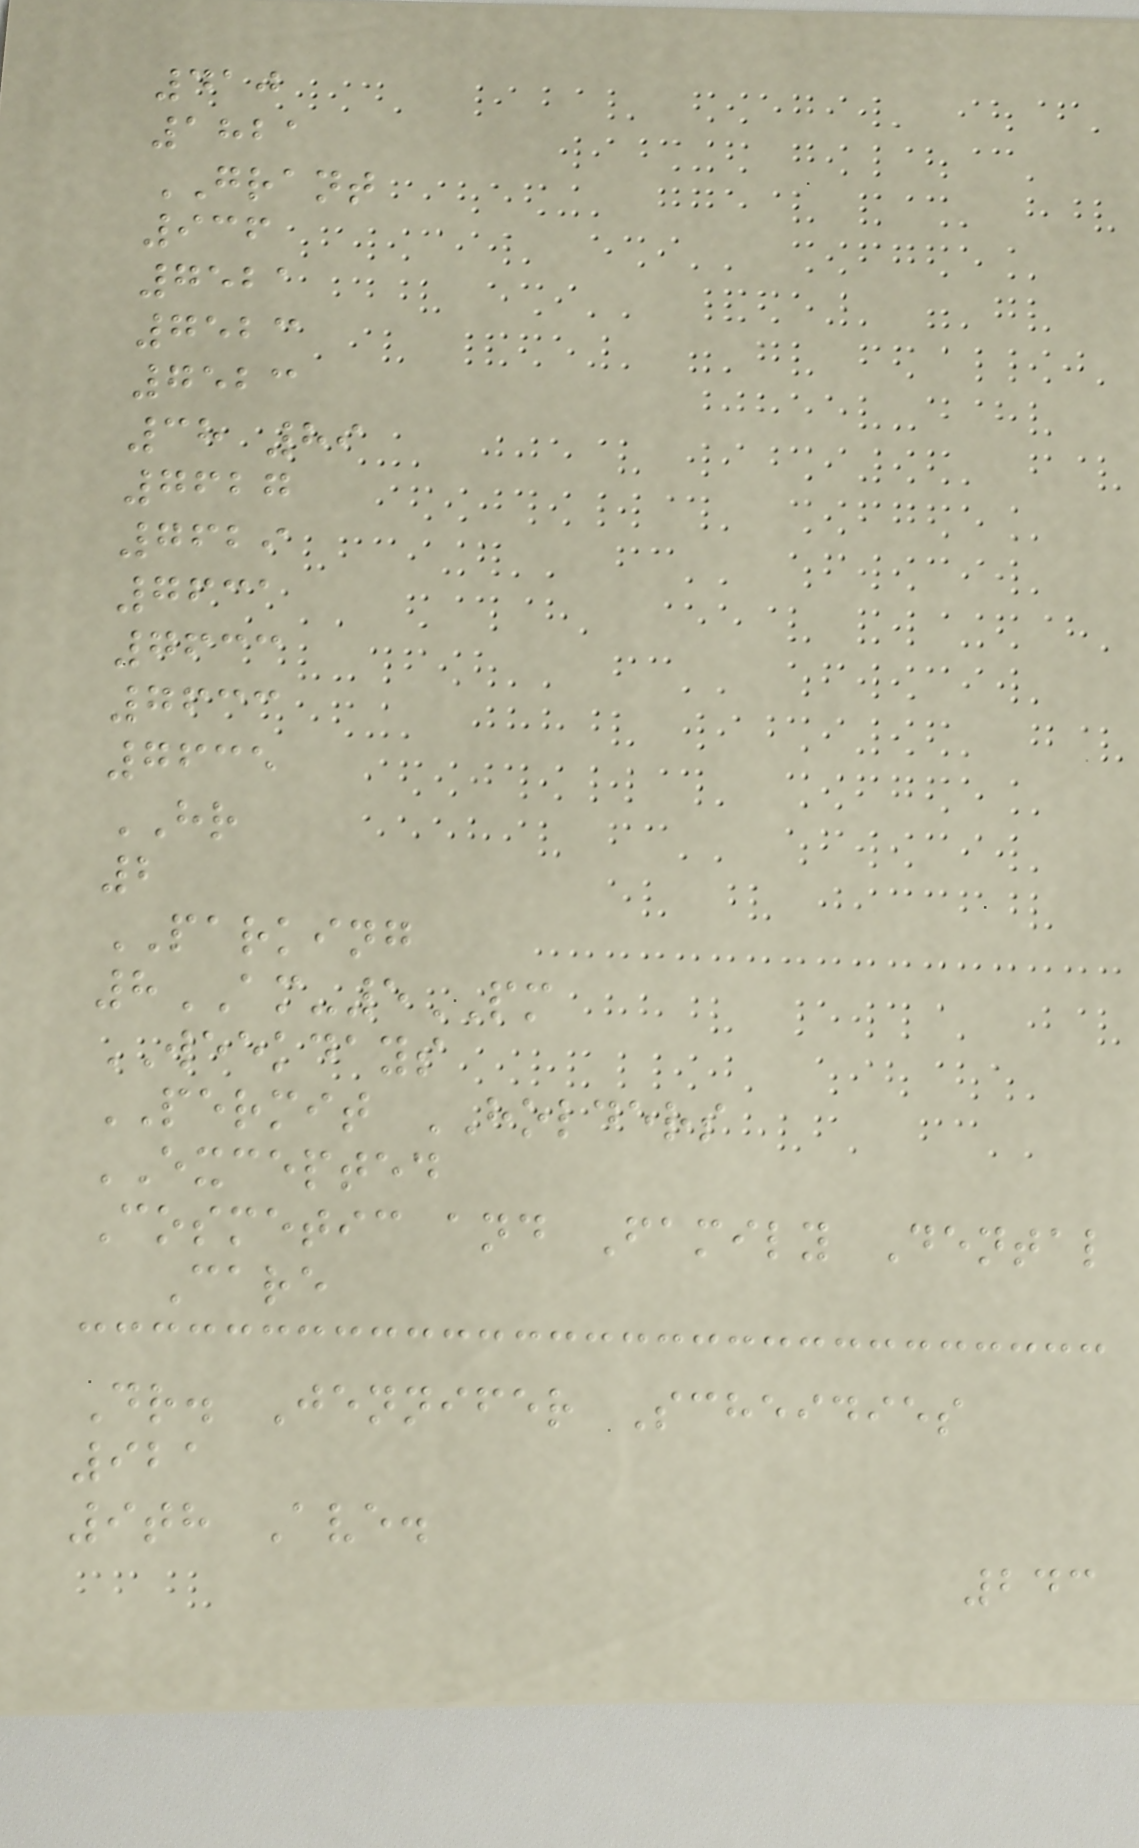410
1821
GRANT
936
7521
7523
7523
38 89
7627
7629
7631
7633
7633
7635
HR
2
PARKING
8AM-5PM
WEEKDAYS
PERMIT HOLDERS
EXCEPTED
Cosmetic and Family Dental
Care
Dr. Jennifer Scheidies
921
9th Ave.
243
